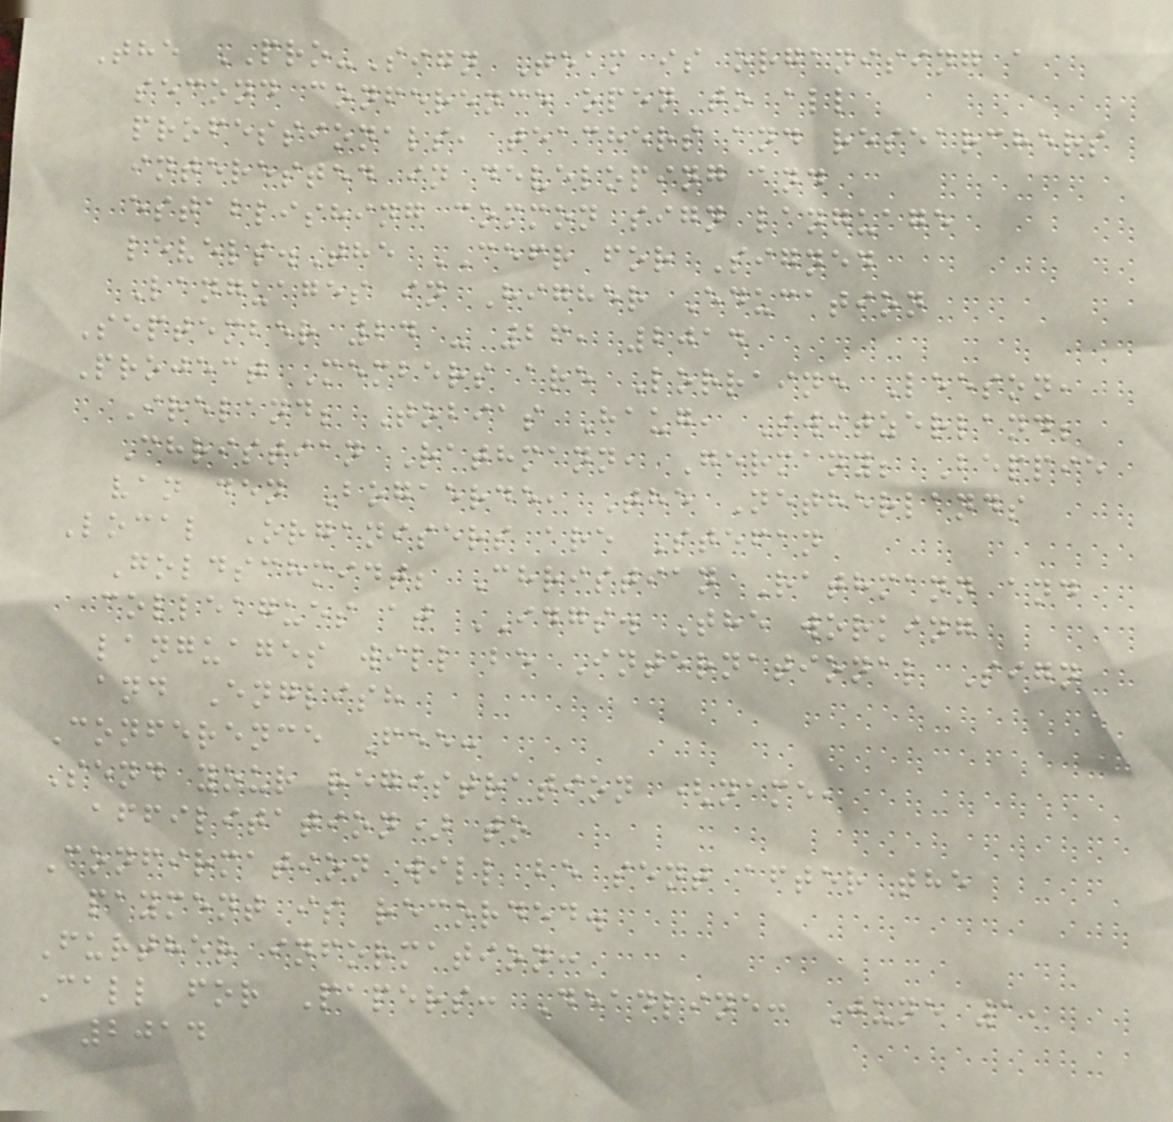The PRO-Sign Team is organising a
second conference open to all
professionals, teachers and researchers
interested in developing and
establishing common sign language
levels.The CEFR for Signed
Languages in Higher Education
September 24 - 26, 2014
Project Members are Lorraine Leeson,
Ireland; Tobias Haug, Switzerland;
Christian Rathmann, Germany; Beppie
van den Bogaerde, The Netherlands
Local Organisers are Stefan
Goldschmidt; Christian Rathmann and
colleagues at IDGS. The working
languages will be International Sign
and English
Conference Fee:
Send your registration (name,
affilitation) to
Confirmation will be sent after the
payment is recorded.
Further information:
Call for Papers: Deadline: June 1,
2014
